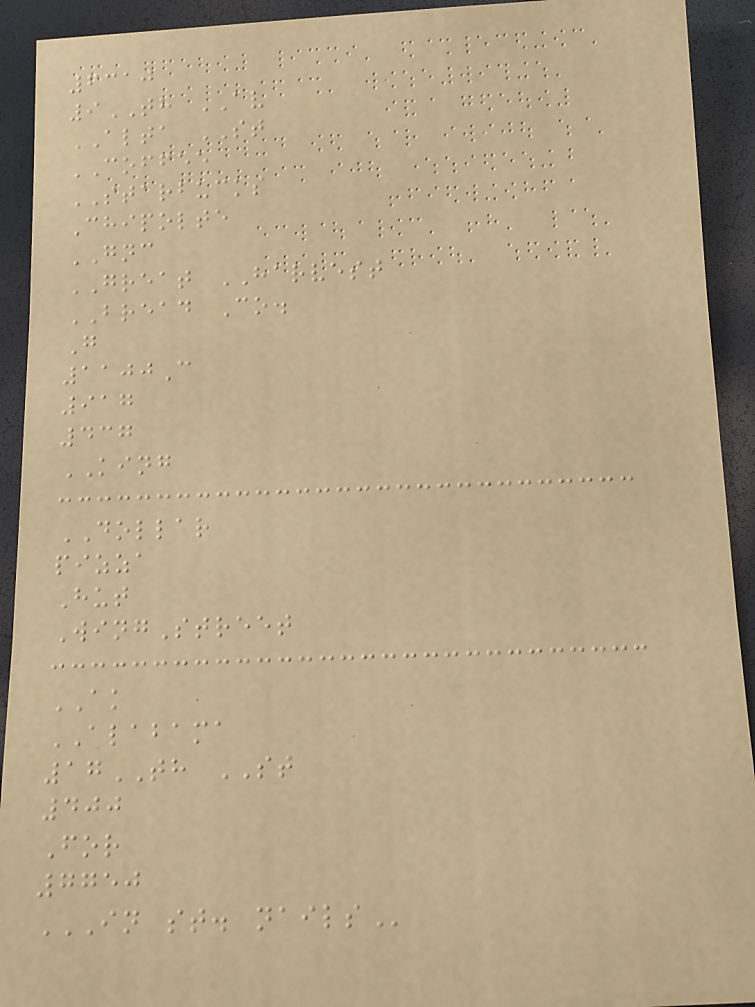6310
9TH AV
ALTA ST
COFFEE
STARBUCKS
Chipolte
GNC
GREAT HARVEST
BREAD Co.
G
1100C
917
437
KING
DOLLAR
pizza
Hut
WingStreet
AK
ALABAMA
17TH ST
400
For
7750
IN ST. NAILS
